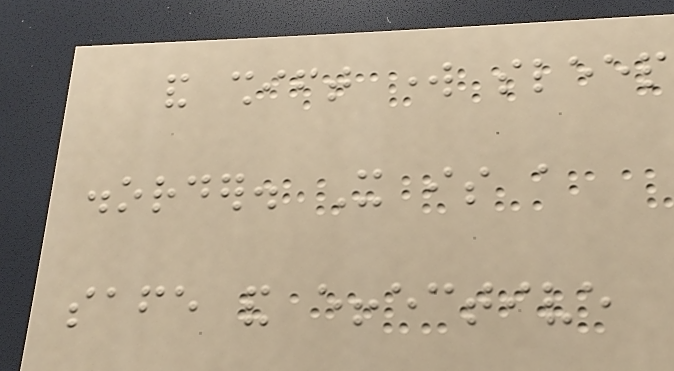and shift work sleep
disorder. It is a
safe and effective
